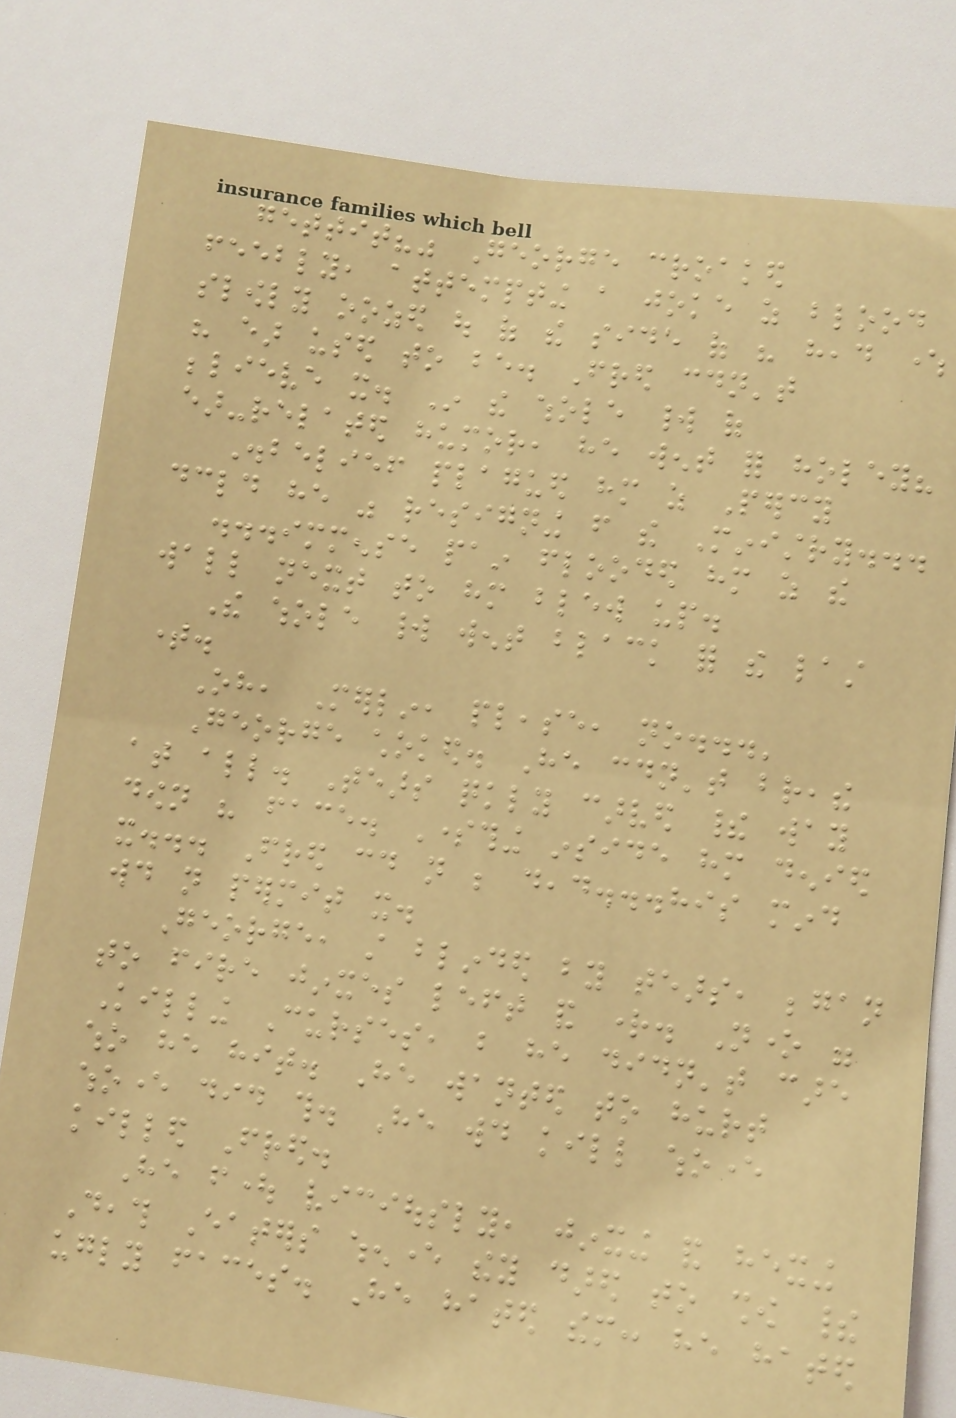gettit?" George croaked
feebly, attempting a joke as blood
slowly oozed out of the side of his head where
his ear used to be. Fred couldn't
believe it. In the whole world of
ear-related humor, he went for holey?
Disbelief plagued him as Percy
declared he was resigning from the Ministry...
...immense pain flooded him as the
wall next to him blew up.
The whole world went black for the last
time.
Oh, Merlin, please, no...'
George choked. He couldn't breathe
at all. Tears quickly carved their way
down his face. Something inside him denied
it... Fred could not be dead...his mind
would not permit it.
George, still blinded by tears, began
to fire jinxes left and right. None were
Killing Curses, but he didn't care
who he hit. He wanted to hurt
whoever did this. He would kill whoever
killed Fred.
He fought viciously, jinxing and hexing
Death Eaters whenever they dared to show their
ugly faces. He hated them: he hated
